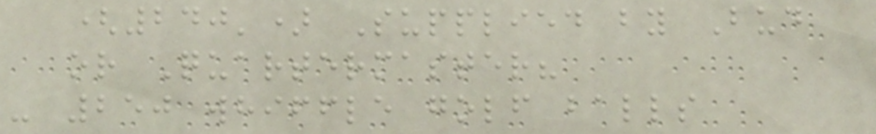(240') Supplied by Bud
or Quartermaster?
- 250 whiffle golf balls
